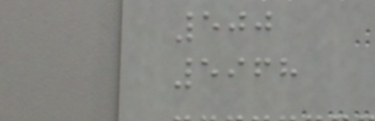500
5968
